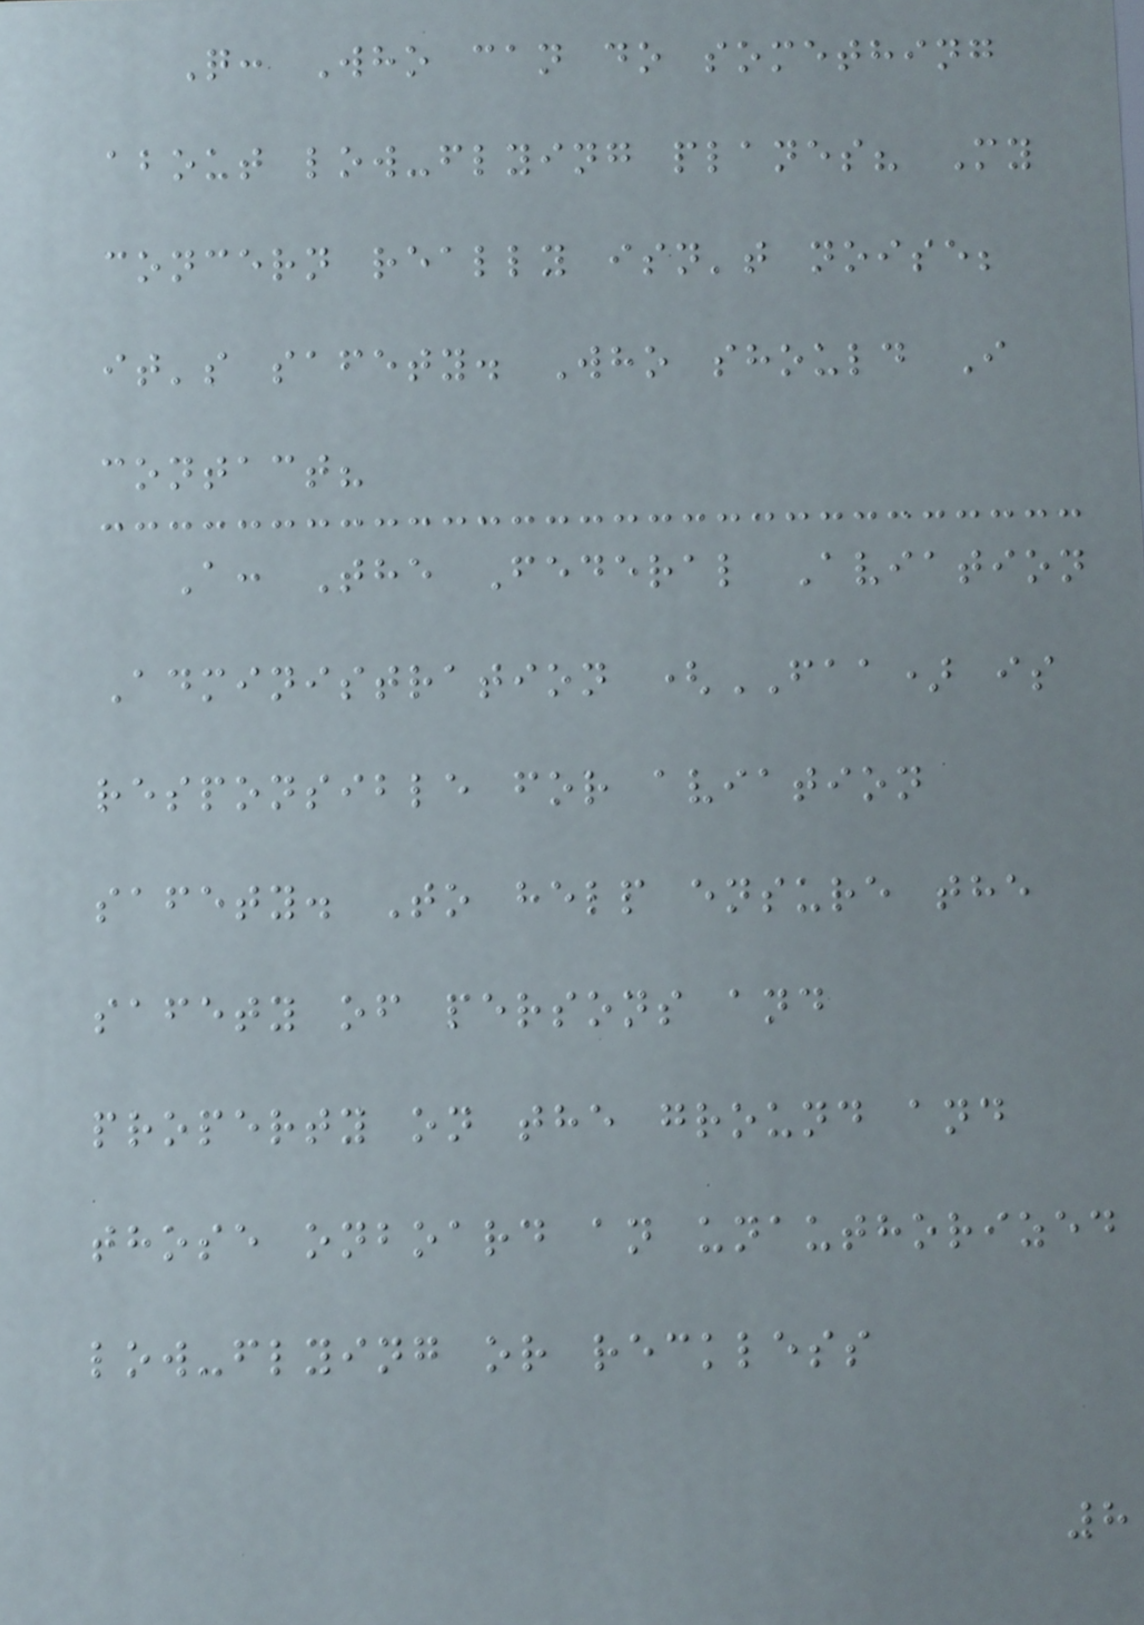Q: Who can do something
about low-flying planes? My
concern really isn't noise;
it's safety. Who should I
contact?
A: The Federal Aviation
Administration (FAA) is
responsible for aviation
safety. To help ensure the
safety of persons and
property on the ground and
those onboard an unauthorized
low-flying or reckless
8
